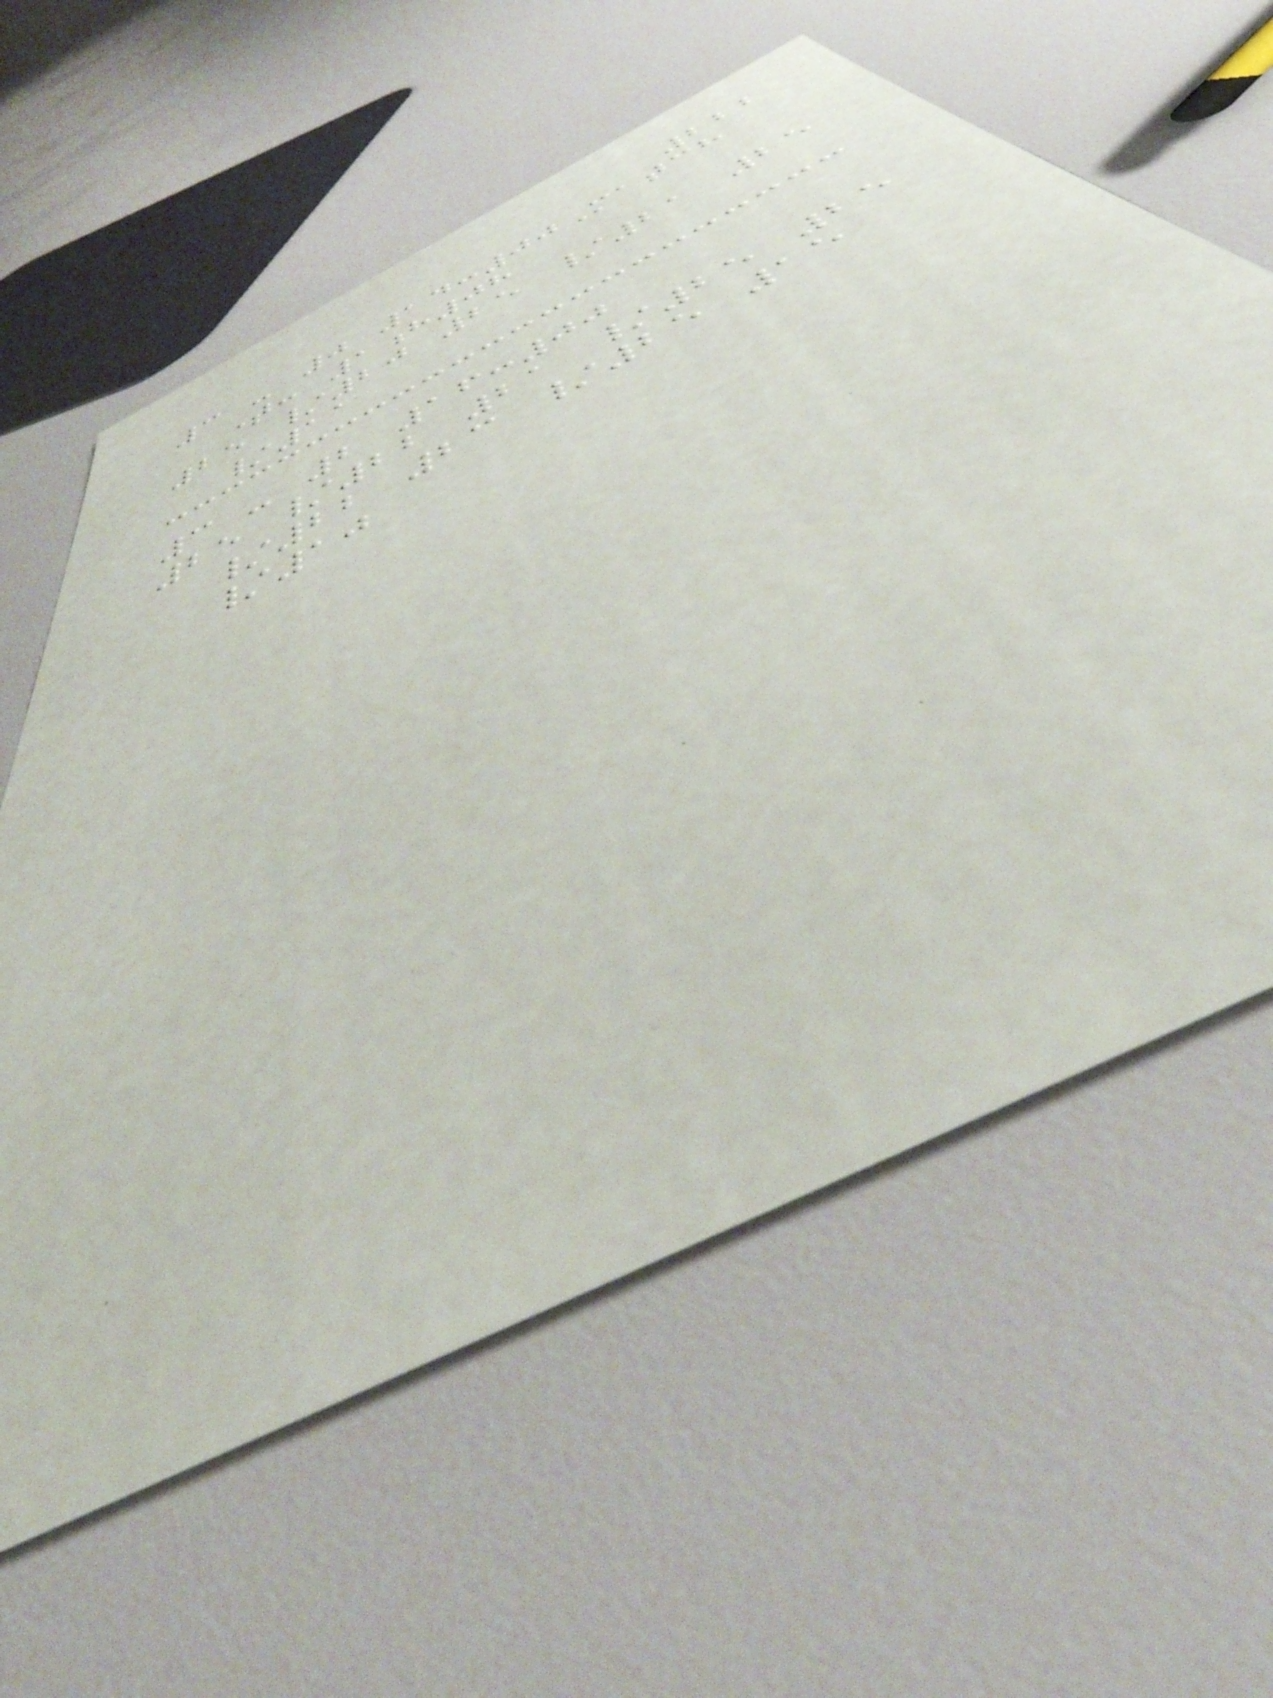222
3 - 0 14:00Match
time: 1h08
25 /20 25 /21 25
/11
3 - 2 16:00
25 /22 21 /25 25
/22 23 /25 15
/10
